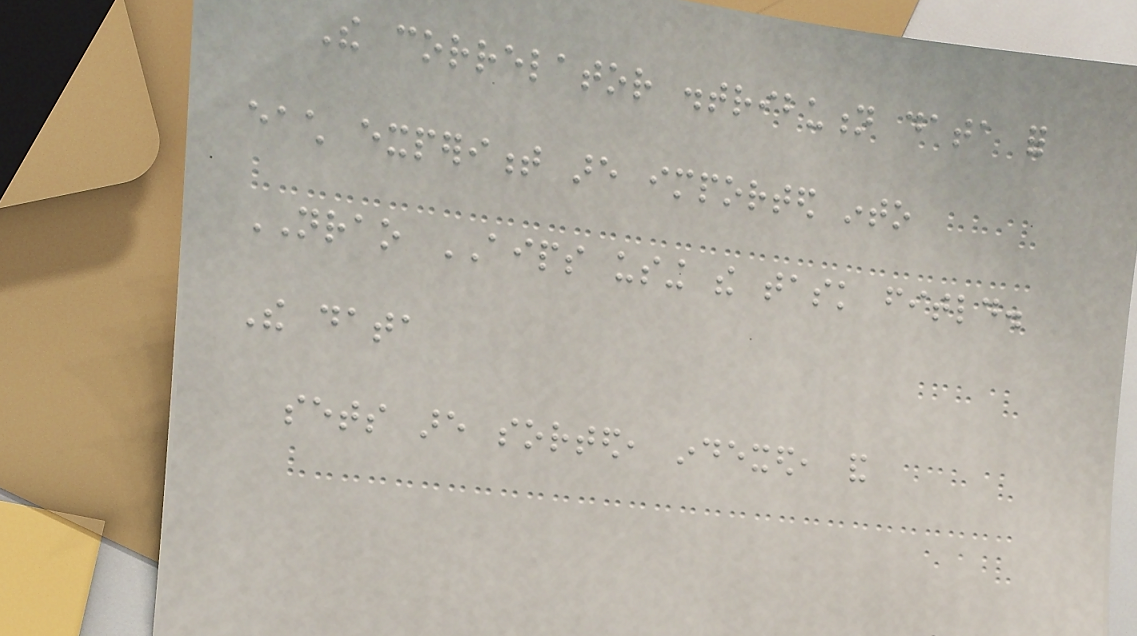The correlator distribution data for
each experiment are imported into
NRAO AIPS using the task fitld.
The data
sets are sorted, indexed, and
